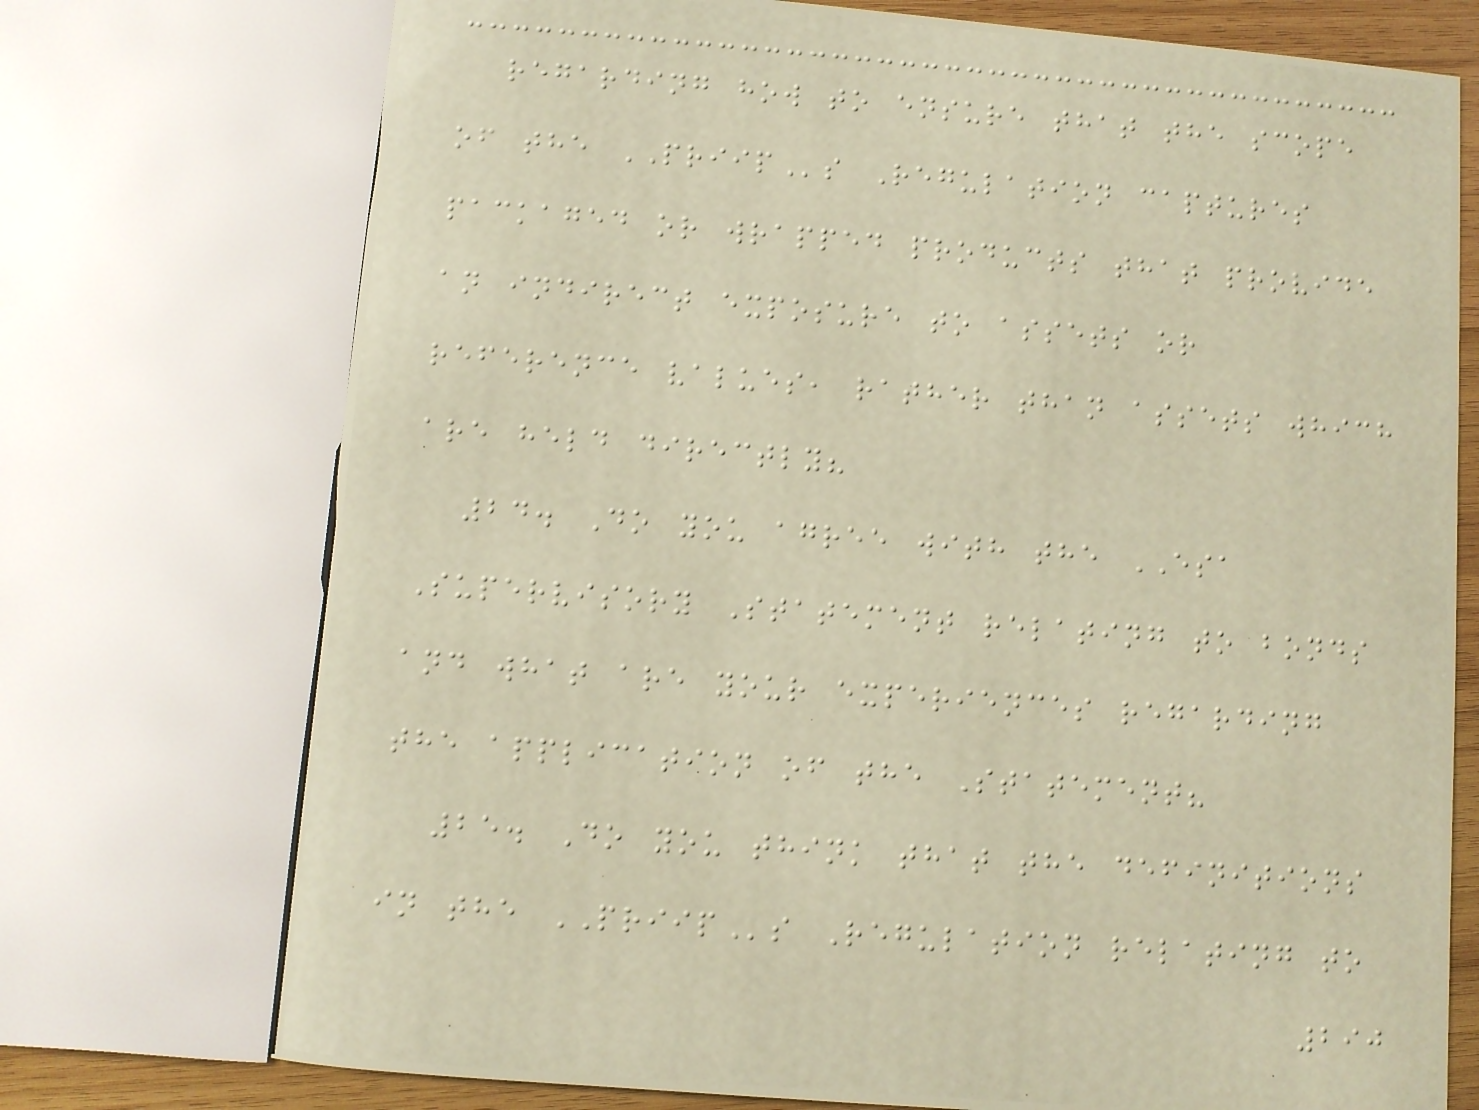regarding how to ensure that the scope
of the PRIIPs Regulation captures
packaged or wrapped products that provide
an indirect exposure to assets or
reference values, rather than assets which
are held directly?
24. Do you agree with the ESA
Supervisory Statement relating to bonds
and what are your experiences regarding
the application of the Statement?
25. Do you think that the definitions
in the PRIIPs Regulation relating to
290
